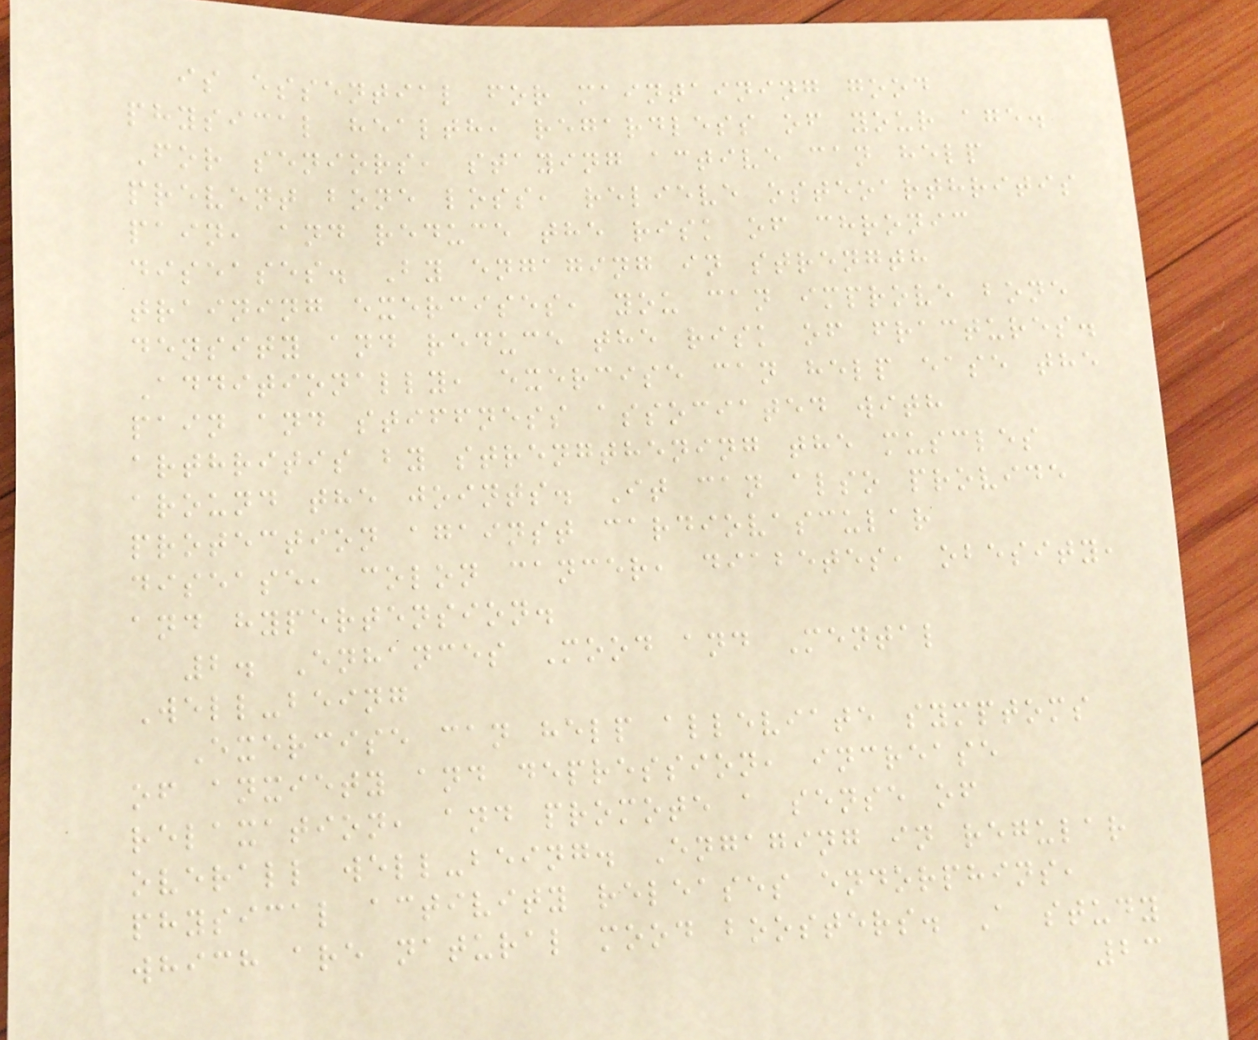is essential for maintaining good
physical health, regardless of your age.
For seniors, staying active can help
prevent bone loss, relieve osteoarthritis
pain, and reduce the risk of chronic
diseases. By engaging in strength
training exercises, you can improve bone
density and reduce the risk of fractures.
Additionally, exercise can help ease the
pain and stiffness associated with
arthritis by strengthening the muscles
around the joints. It can also provide
protection against cardiovascular
disease, colon cancer, diabetes, obesity,
and hypertension.
2. Enhances Mood and Mental
Well-being
Exercise can help alleviate symptoms
of anxiety and depression, increase
relaxation, and promote a sense of
overall well-being. Engaging in regular
physical activity releases endorphins,
which are natural mood boosters. A study
23
